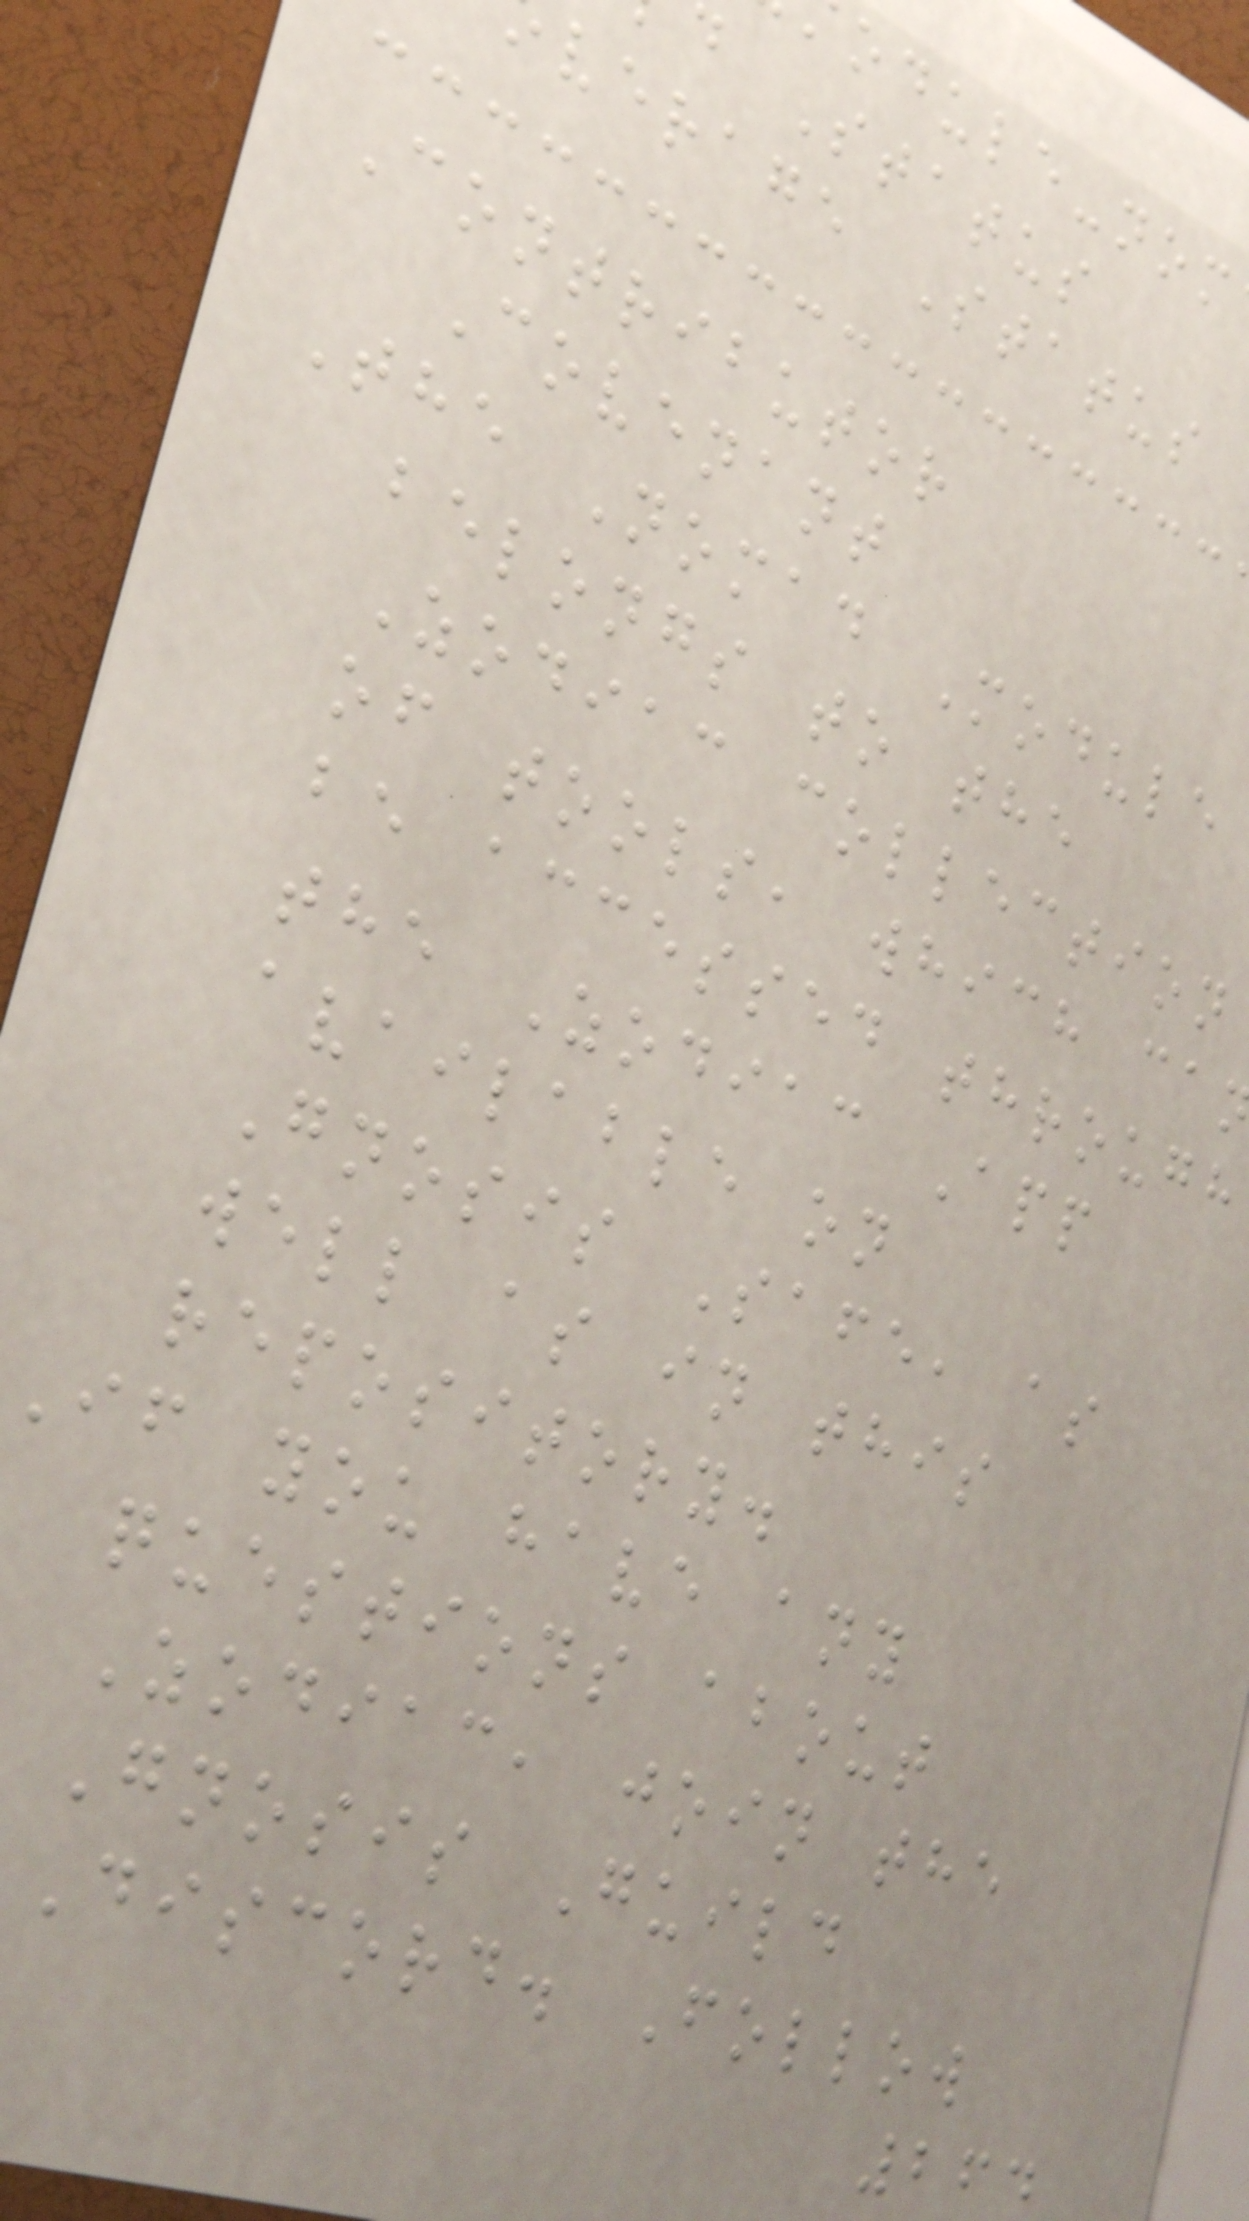d Status
verage Status
Contributor
Covenant
The Nomad Module
belongs to the
Zodiac collection
of tools, which ca
be accessed through
the Zodiac App
available on
Gnosis Safe, as
well as in this
repository.
If you have any
questions about
Zodiac, join the
Gnosis Guild
Discord. Follow
264
